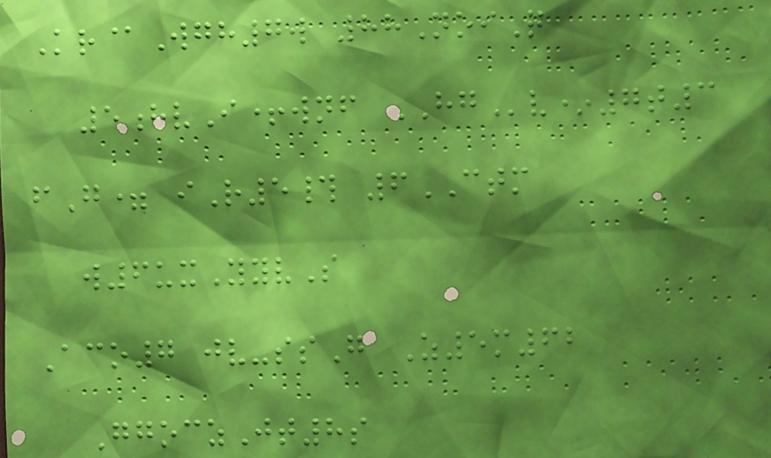Kr@Wgh7w 88NoiQ
5hvI+wnf HGv*7t3
fG= iR5# 6CTM
w6uxYyvS
Aco7 jv-ssG Z5m62
GgoczJt8s
